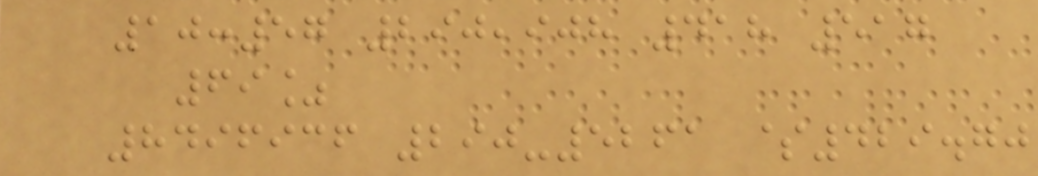10:57 290,908 418 517
69%
8496936 290-5261 $429.70
